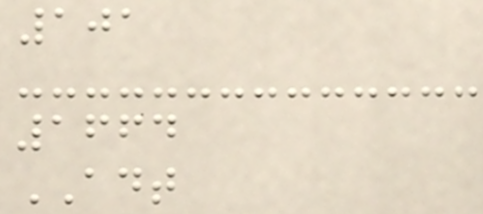101
1664
ADT
